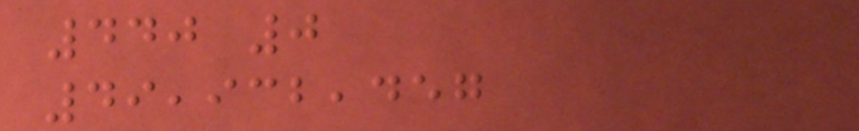440 0
49,932,457
